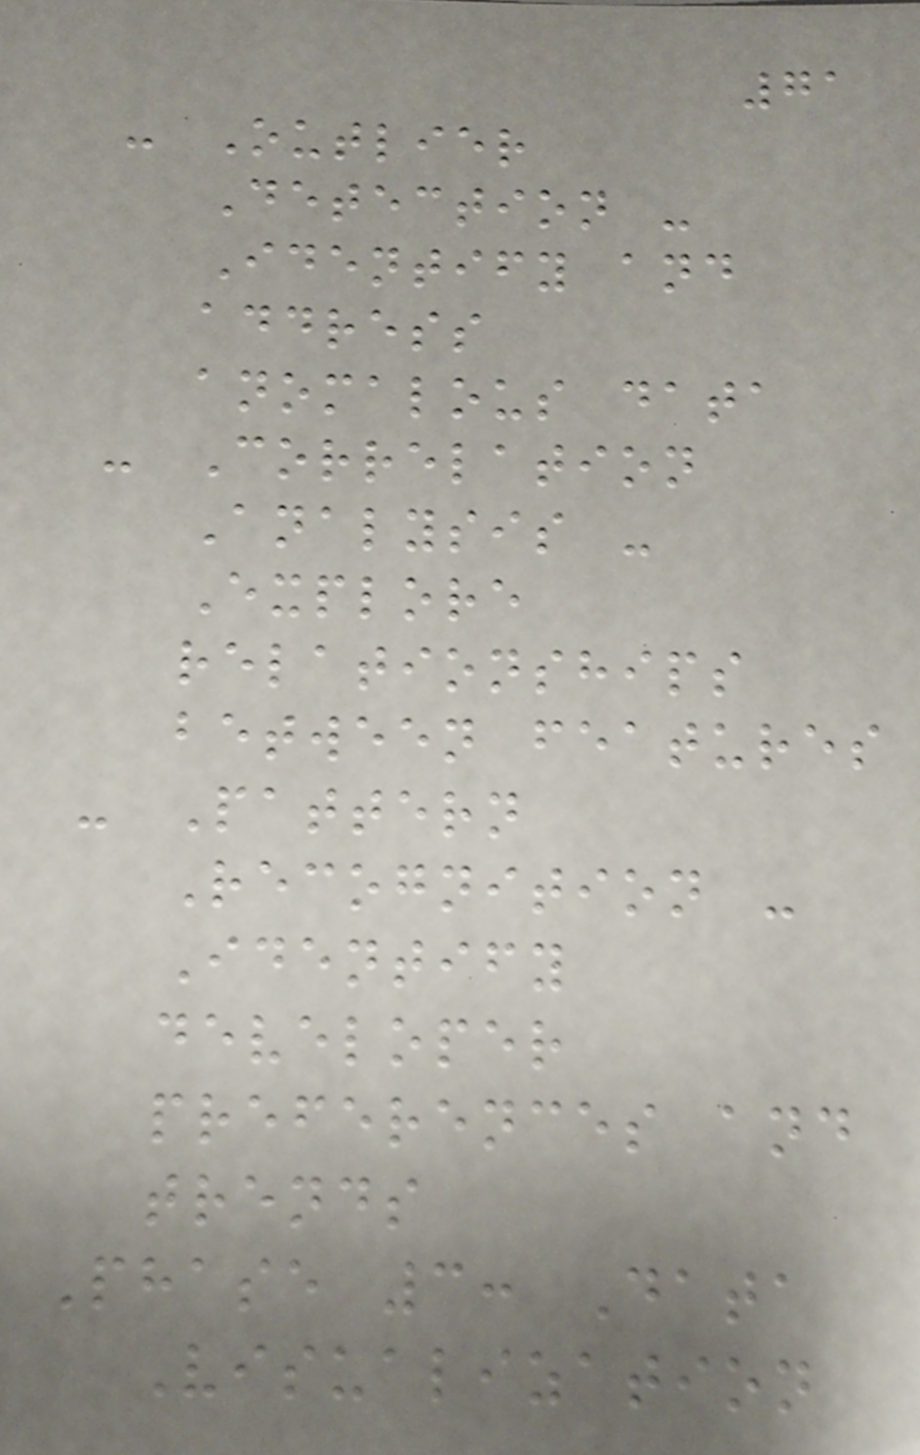71
- Outlier
Detection -
Identify and
address
anomalous data
- Correlation
Analysis -
Explore
relationships
between features
- Pattern
Recognition -
Identify
developer
preferences and
trends
Phase 3: Data
Visualization
